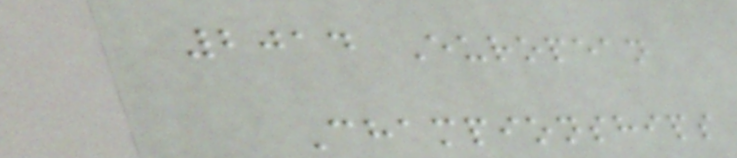2014 European
Championships
